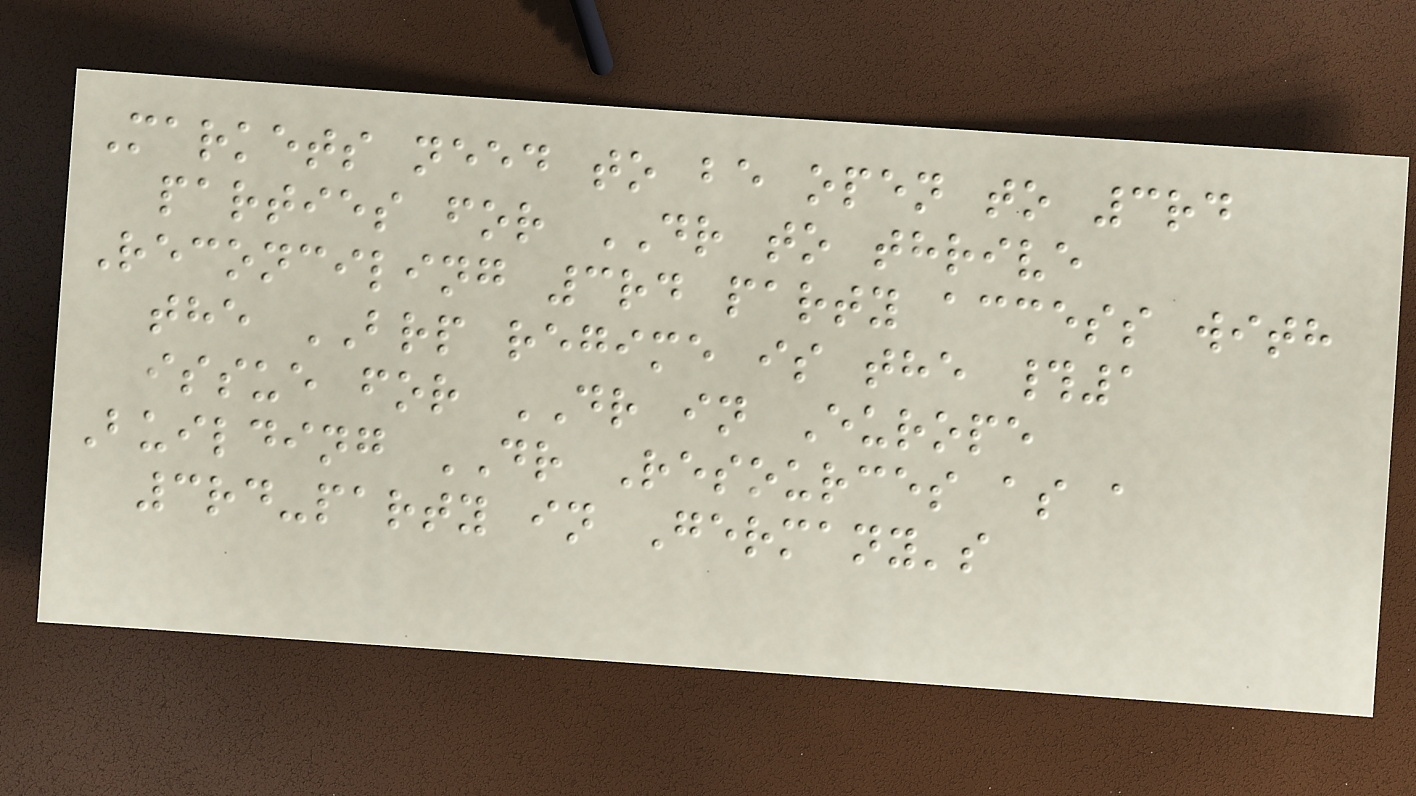Markets need to be open to 3rd
parties for DR to thrive
Reconciling 3rd party access with
the BRP regime is the #1
issue for DR in Europe
Building DR Resources as a
3rd-party in Germany's
